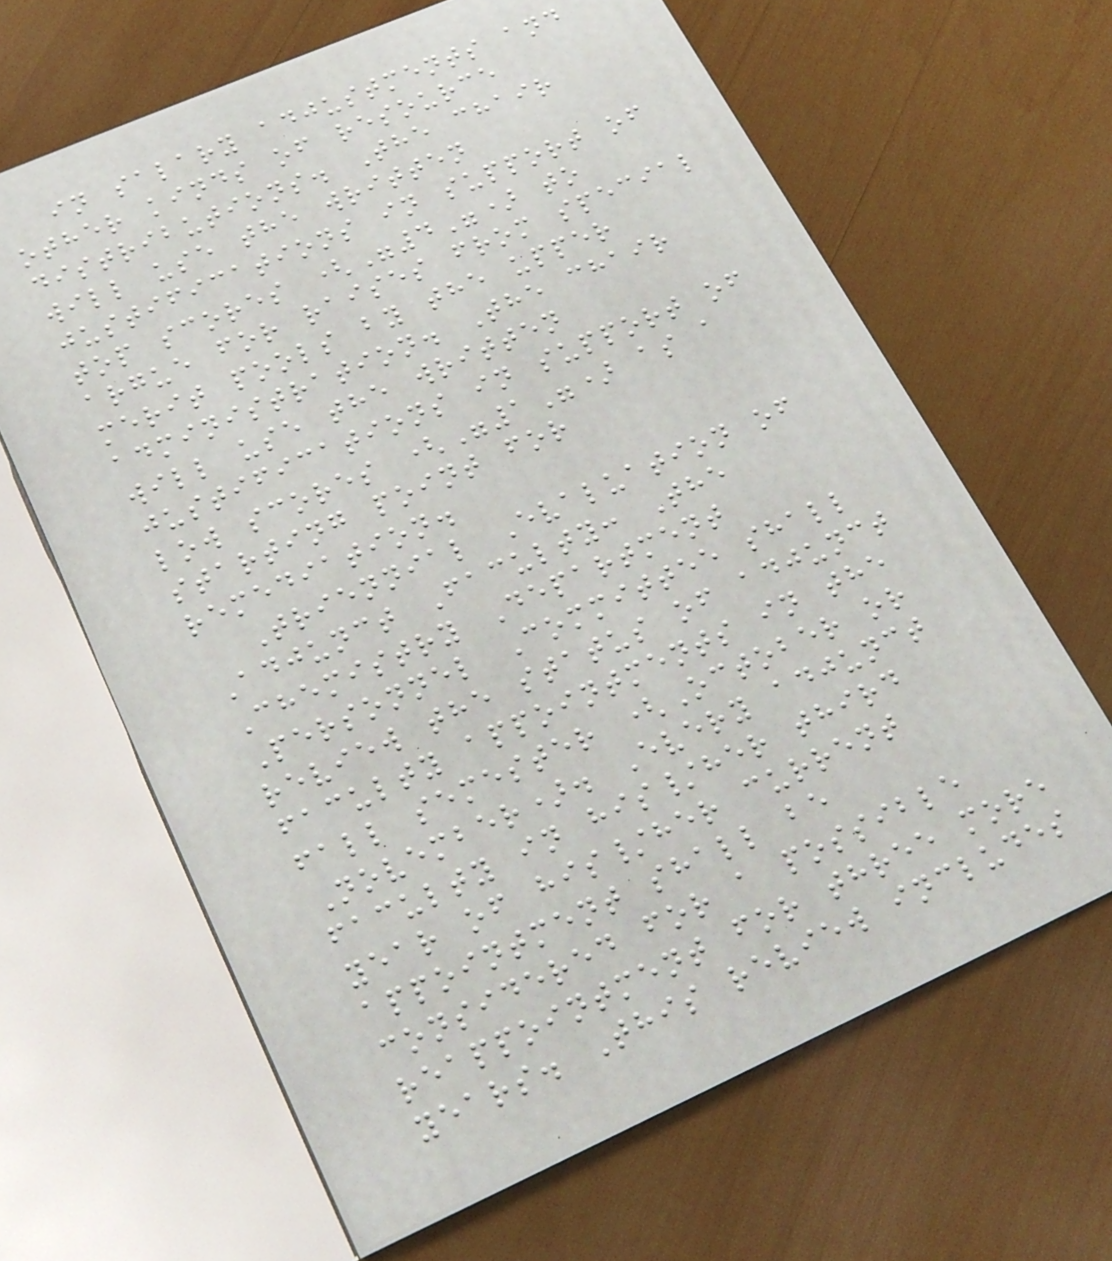in salary adjustments and
other kinds of resource
distributions. The chair
will use the written
justifications in support of
top scores ("4") to
argue for raises from special
merit pools by the upper
administration. The chair
will use the written
justifications in support of
low scores ("1") as a
starting point for
remediation.
Triennial Evaluation of
Adjunct Faculty: The
Chemistry Department
Personnel Committee shall
review the status of adjunct
faculty appointments in the
fall semester (October or
November). Every adjunct
faculty in his/her third
year of his/her current
appointment shall be
considered for a possible
reappointment for three more
years. This review includes
